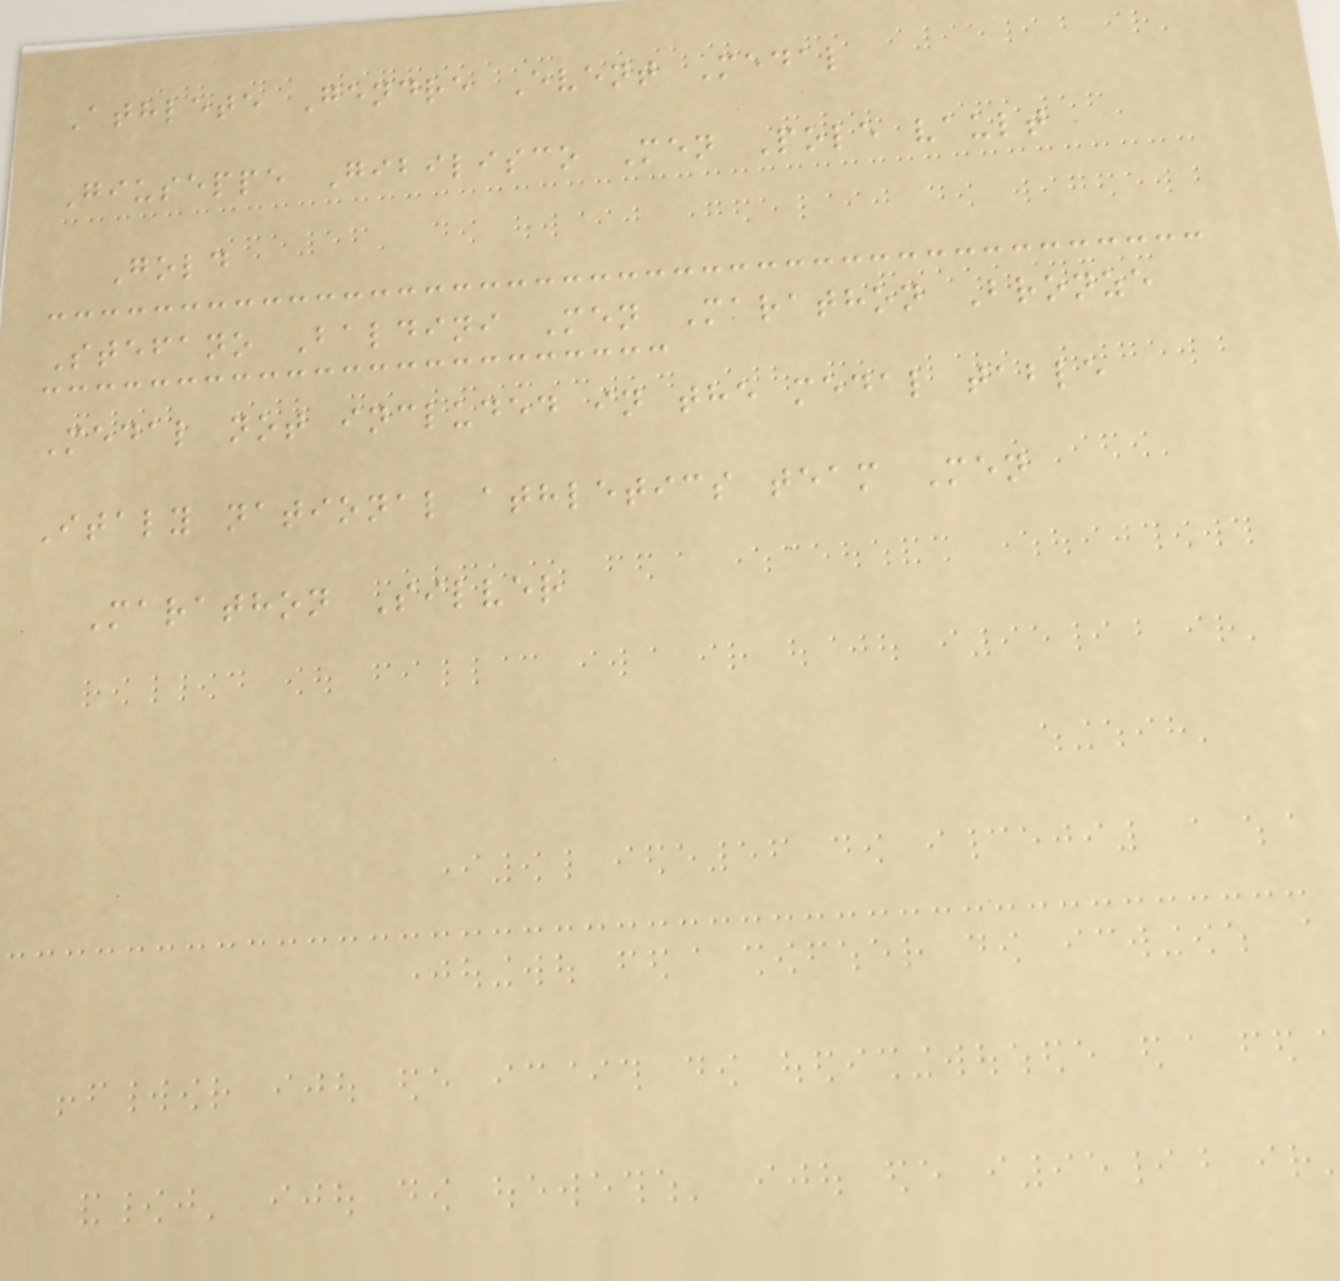Athlete Gendre Event Medal
Giuseppe Gibilisco Men Pole vault
Gold
Stefano Baldini Men Marathon Bronze
Medal not included in the medal table
Italy national athletics team Men
Marathon Silver
